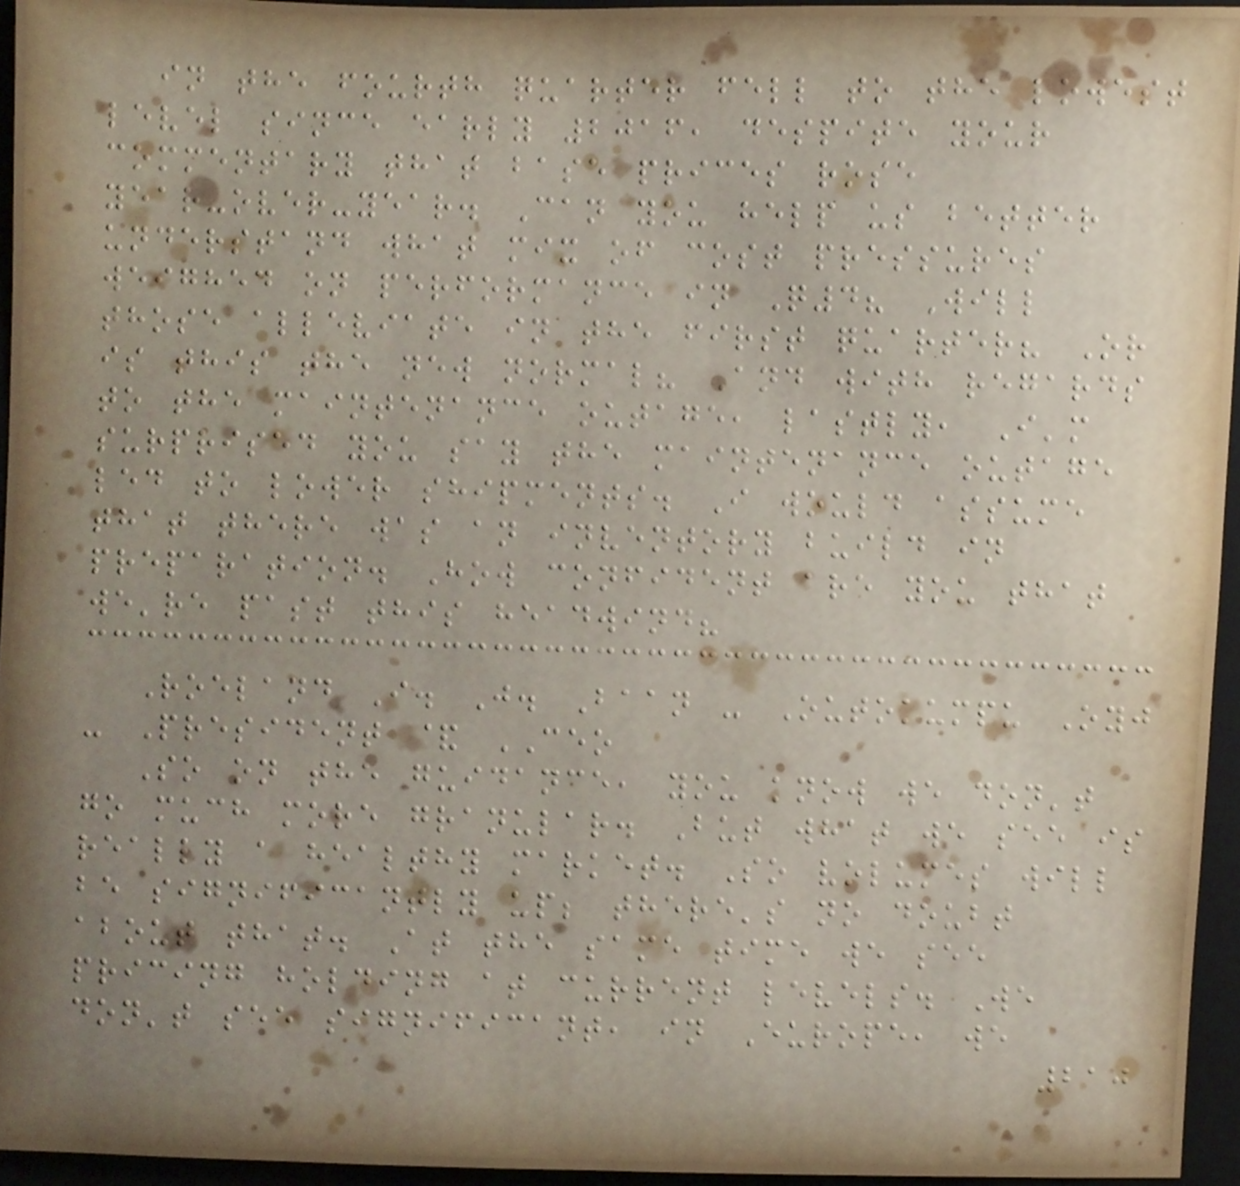in the fourth quarter fell to the lowest
level since early 2016, despite your
commentary that base prices rose
year-over-year. Can you help us better
understand what mix of cost pressures
weighed on performance in Q4? Will
those alleviate in the first quarter? Or
is this the new normal? And with regards
to the maintenance outage, lastly, I'm
surprised you say the maintenance outage
led to lower shipments. I would assume
that there was an inventory build in
preparation. How confident are you that
we're past this headwind?
Roeland I. J. Baan - Outokumpu Oyj
- President & CEO
So on the guidance, you know we don't
go much more granular. But what we see is
really a healthy market. So volumes will
be significantly up; there's no doubt
about that. At the same time we see
pricing holding at current levels. We
don't see significant, in Europe, we
210
